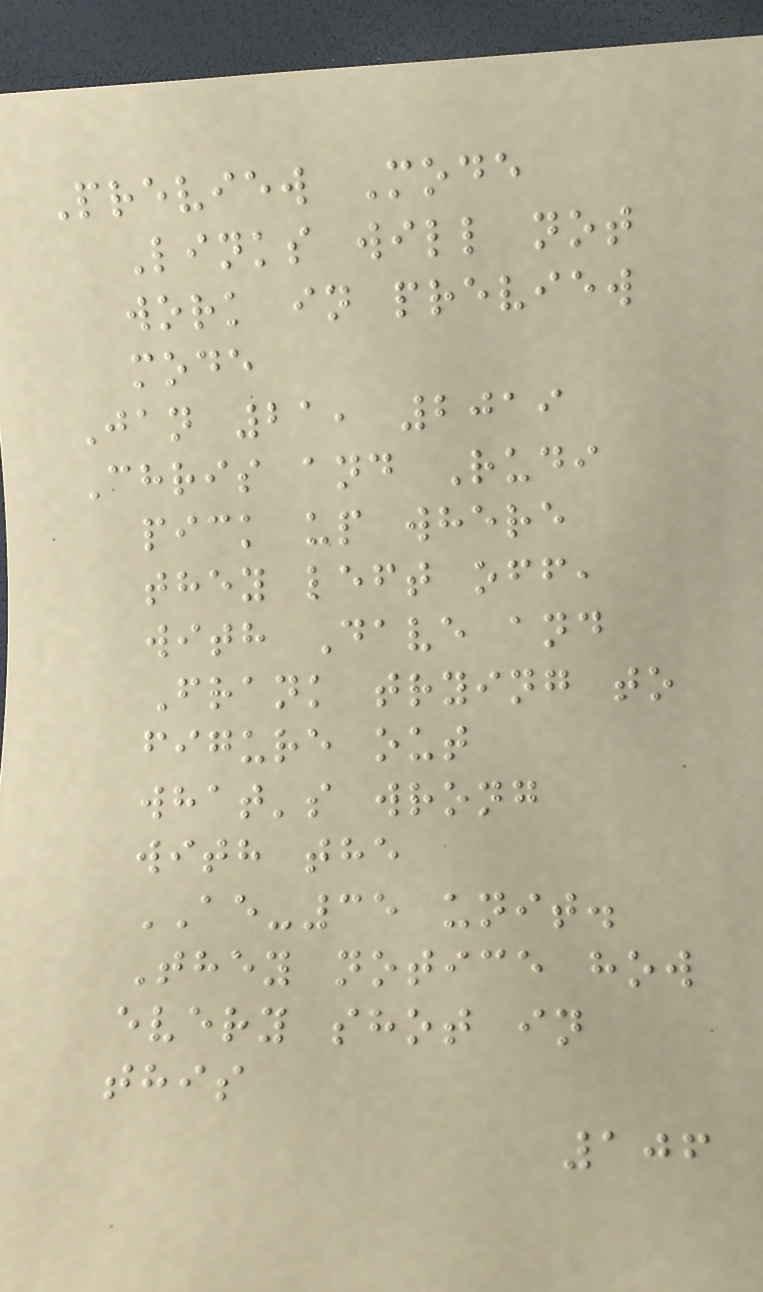Preview Mode
Links will not
work in preview
mode
Jan 21, 2019
Chris and Rudi
pick up where
they left off,
with Dave and
Frank trying to
figure out
what's wrong
with the
AE-35 unit.
They notice how
every shot in
this
106
